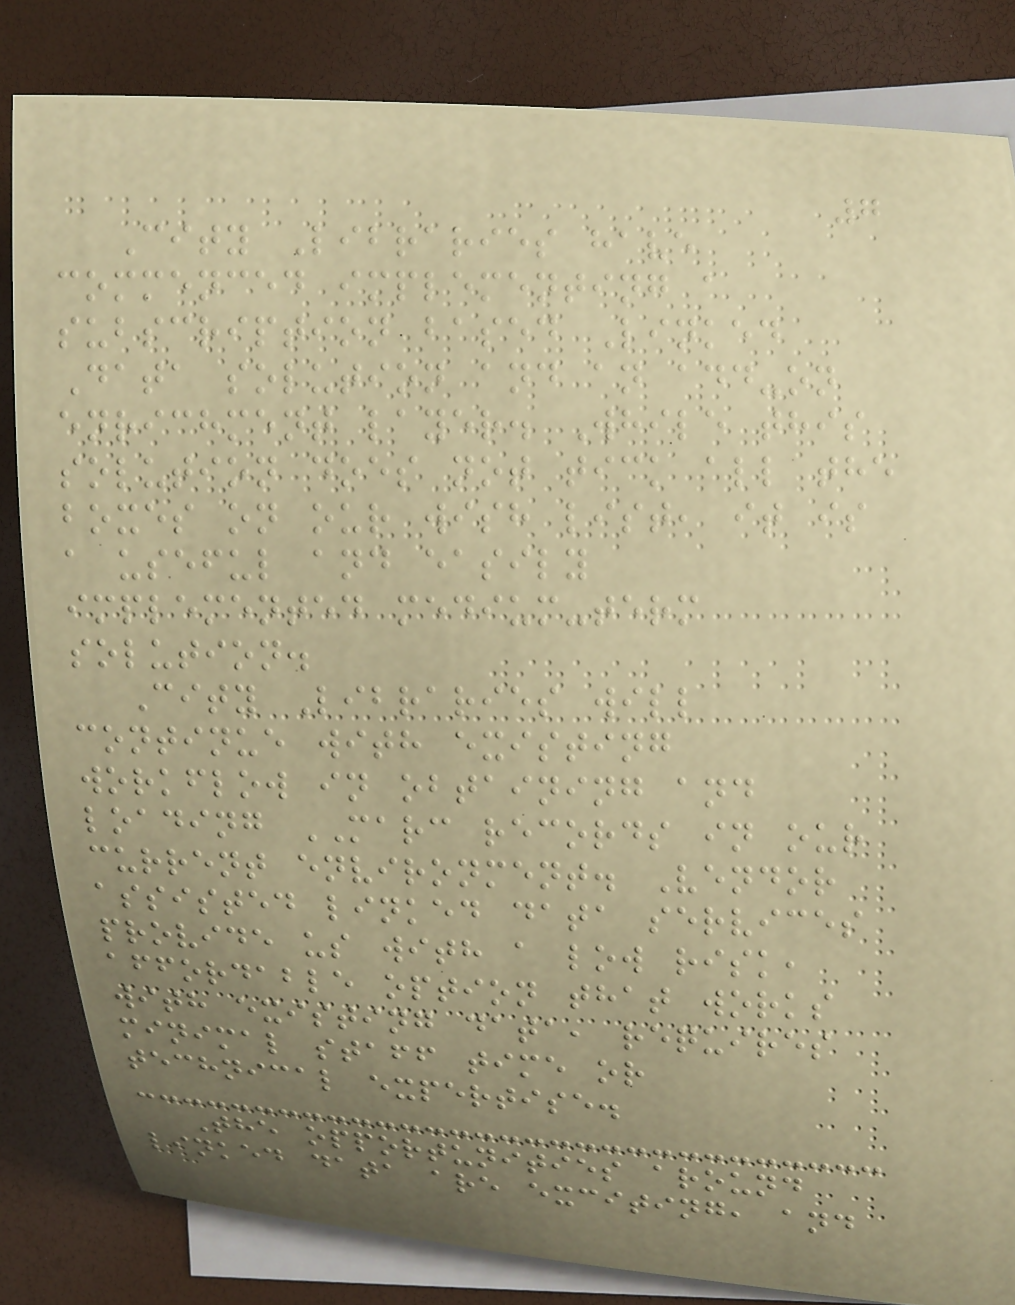7
City Libraries have
commenced implementing a
subscription based Linked
Data solution and an add-on
enrichment layer. While this
solution does not tick all the
boxes on our wish list, it is
a useful and easily
implemented medium-term
solution.
City Libraries will
continue with existing
workflow in obtaining and
loading MARC records in our
current environment. Vendor
assisted linked data services
provide us with a low risk,
affordable option that works
with existing data, requires
minimal staff time or
technical expertise.
The opportunities around
linked data are exciting, and
